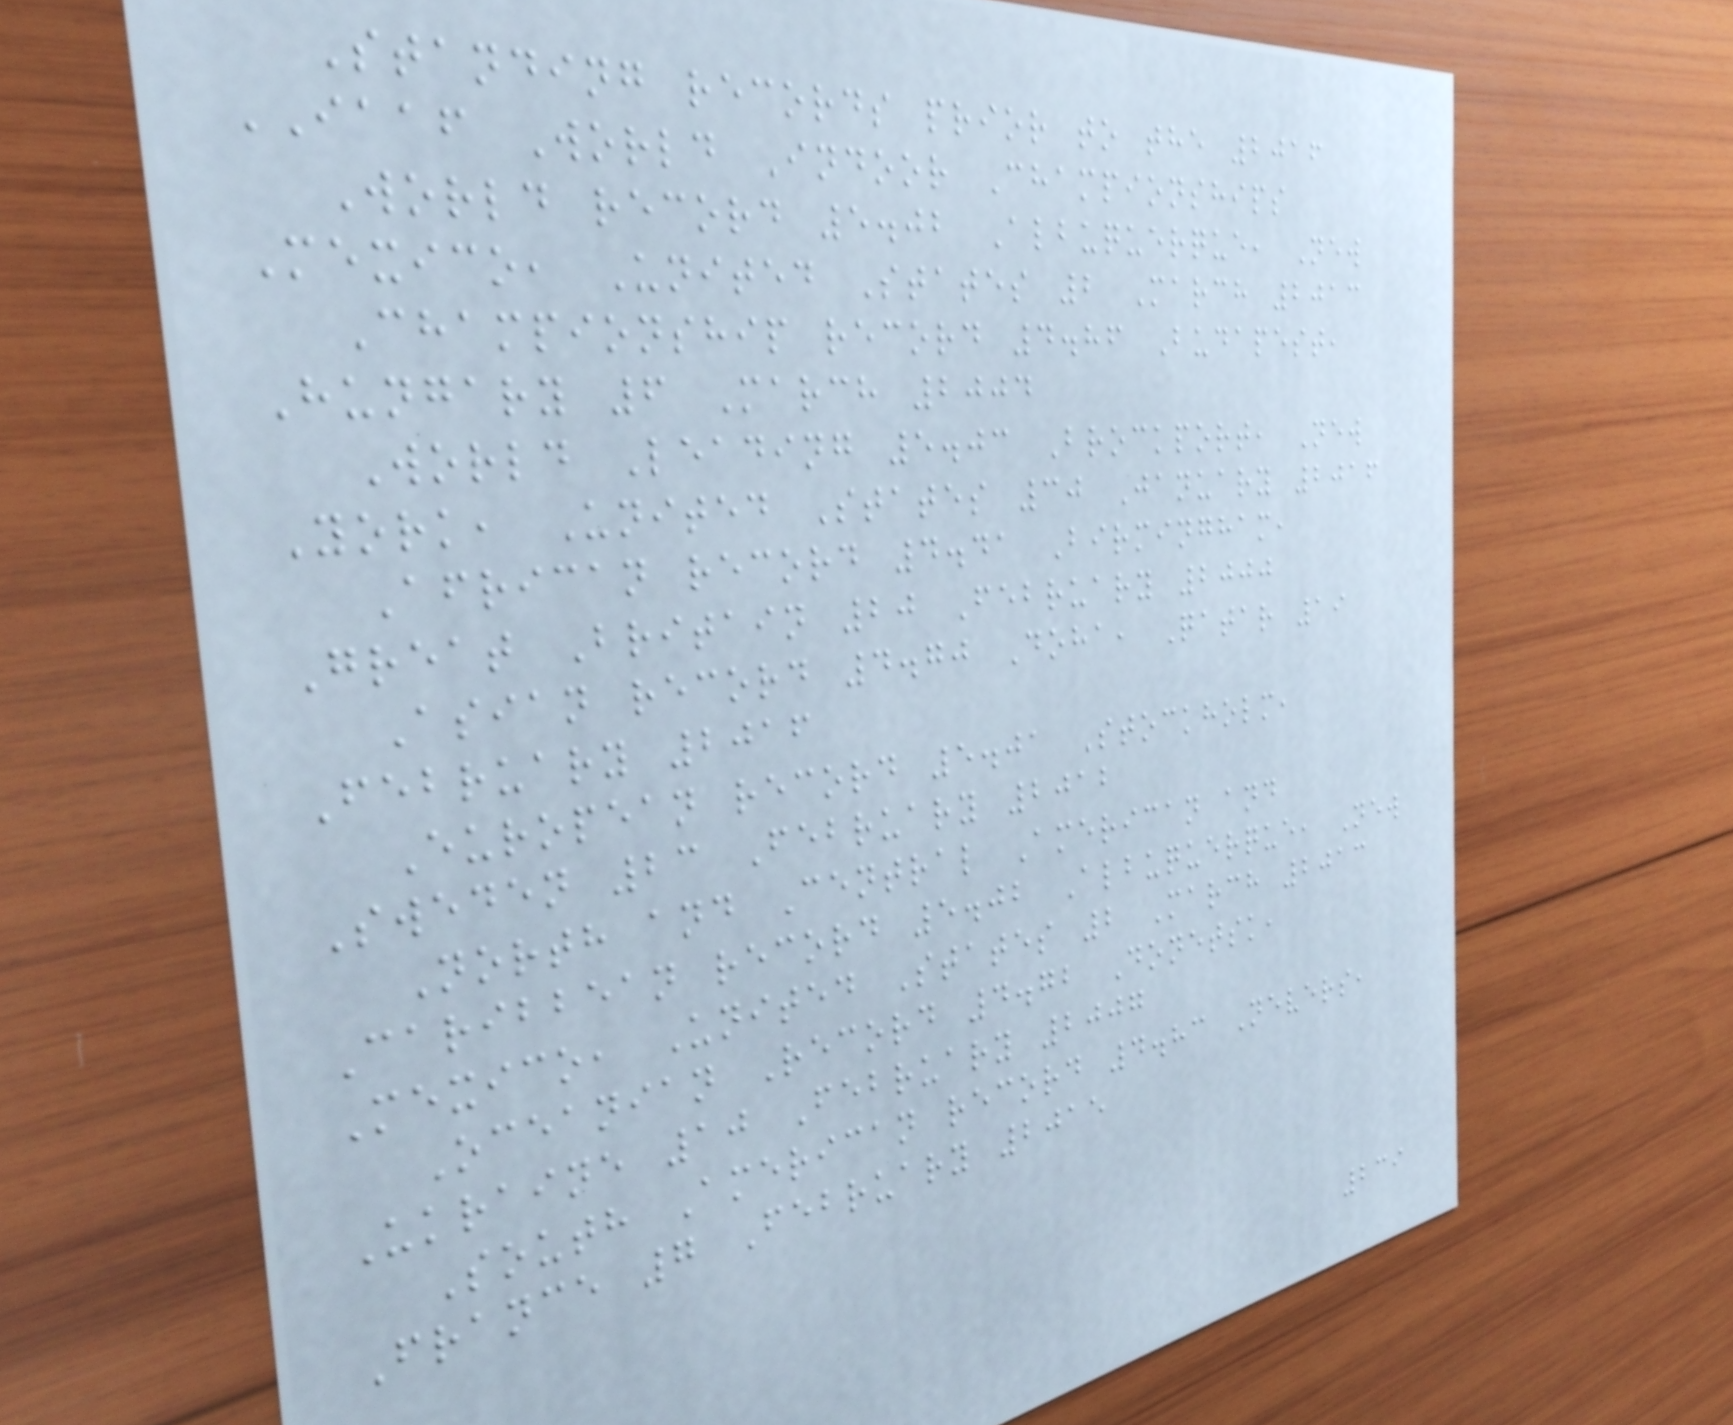Standing records prior to the 2016
IAAF World Indoor Championships
World record 5.02 Albuquerque, New
Mexico, United States 2 March 2013
Championship record 4.86 Budapest,
Hungary 6 March 2004
World Leading 5.03 Brockport, New
York, United States 30 January 2016
African record 4.41 Birmingham,
Great Britain 20 February 2000
Asian record 4.70 Doha, Qatar 19
February 2016
European record 5.01 Stockholm,
Sweden 23 February 2012
North and Central American and
Caribbean record 5.02 Albuquerque, New
Mexico, United States 2 March 2013
Oceanian Record 4.72 Donetsk,
Ukraine 10 February 2007
South American record 4.83 Nevers,
France 7 February 2015
239
